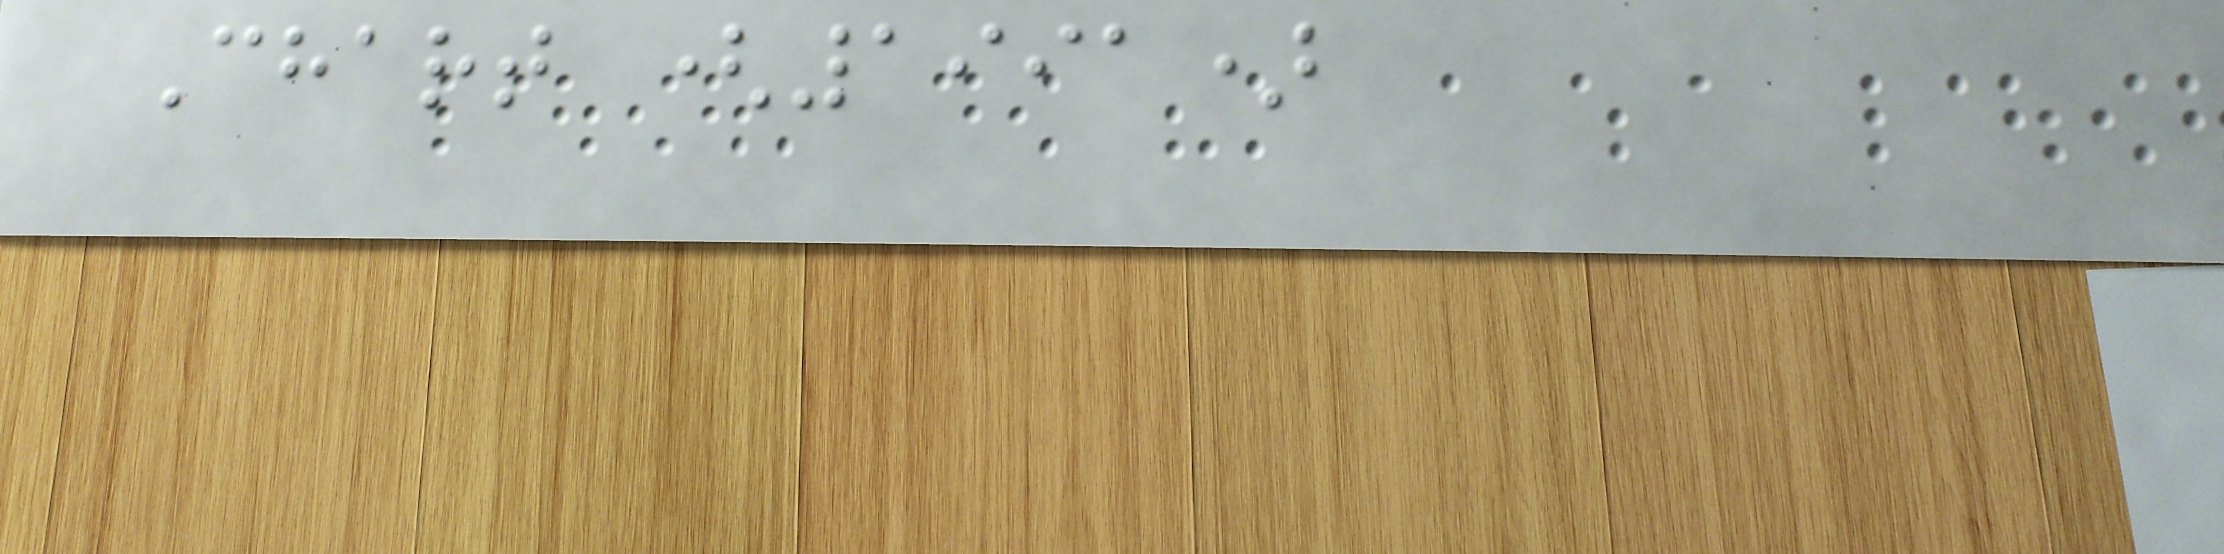Chart (1991)
